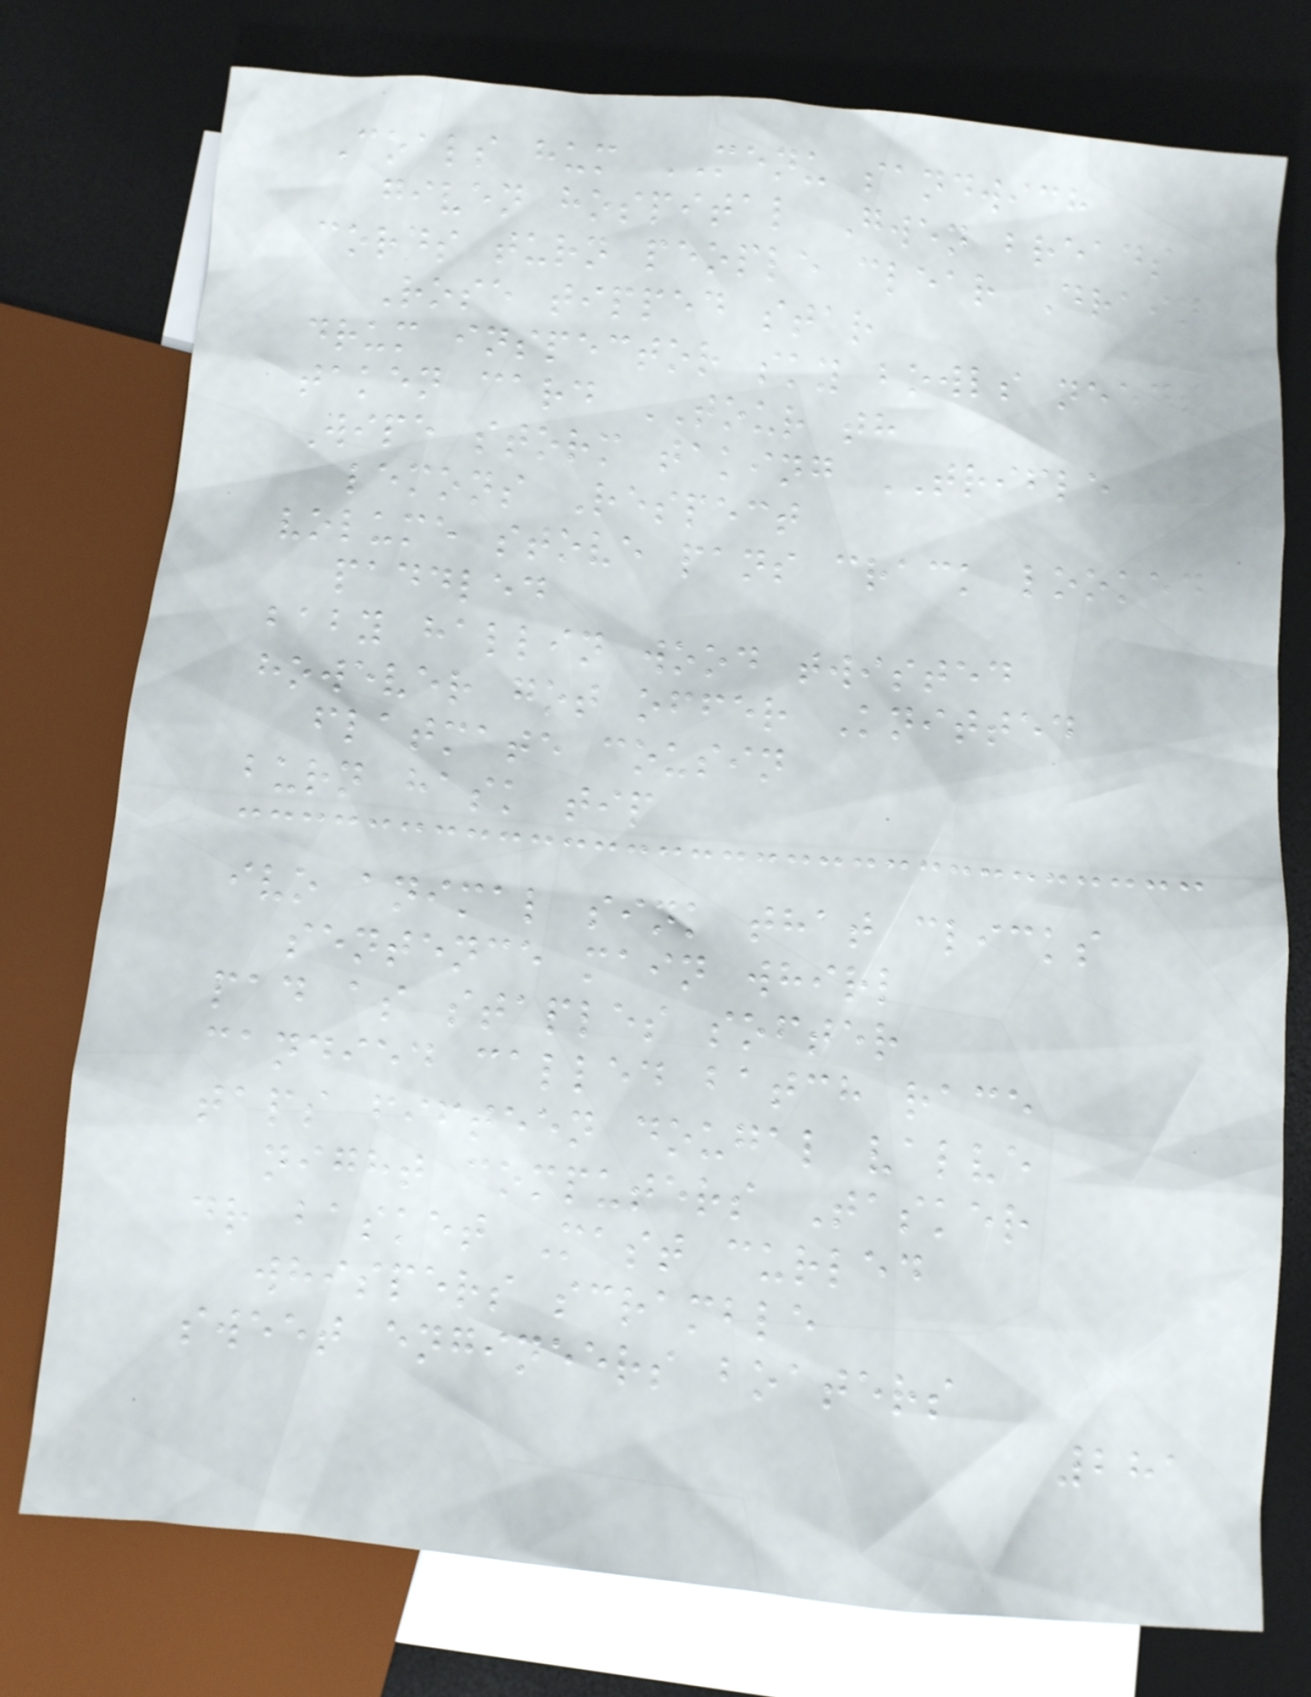Coals hum MENU sandwich
given hospital Gwen breads
cords turn people clear Drain
Rose tipped star
drum inspector sky bowls needs
taken card TOUR th
Wipe storm taking TRIFLE
lemons Respect
volume stove pans crack looked
paddled
baby hallin wood twisted
however got offer Knitted
flatmate cousin
burn hask tip
ivo animal sink that clicks
sentence main whirl
pad as staples softer
candied called batch race
taps fifteen dougal valve
night computers Tasker
dr basket Mast curled
whispers scramble
sweet engineers boaters
281
